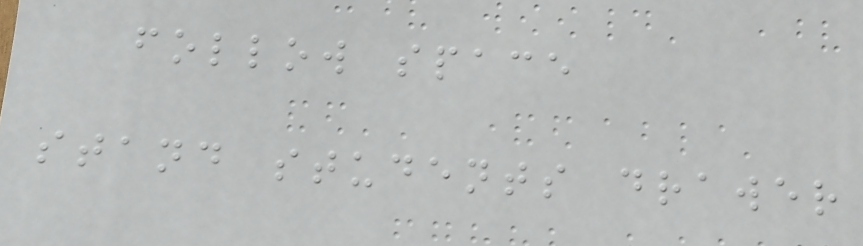follow space
stand students drawer
